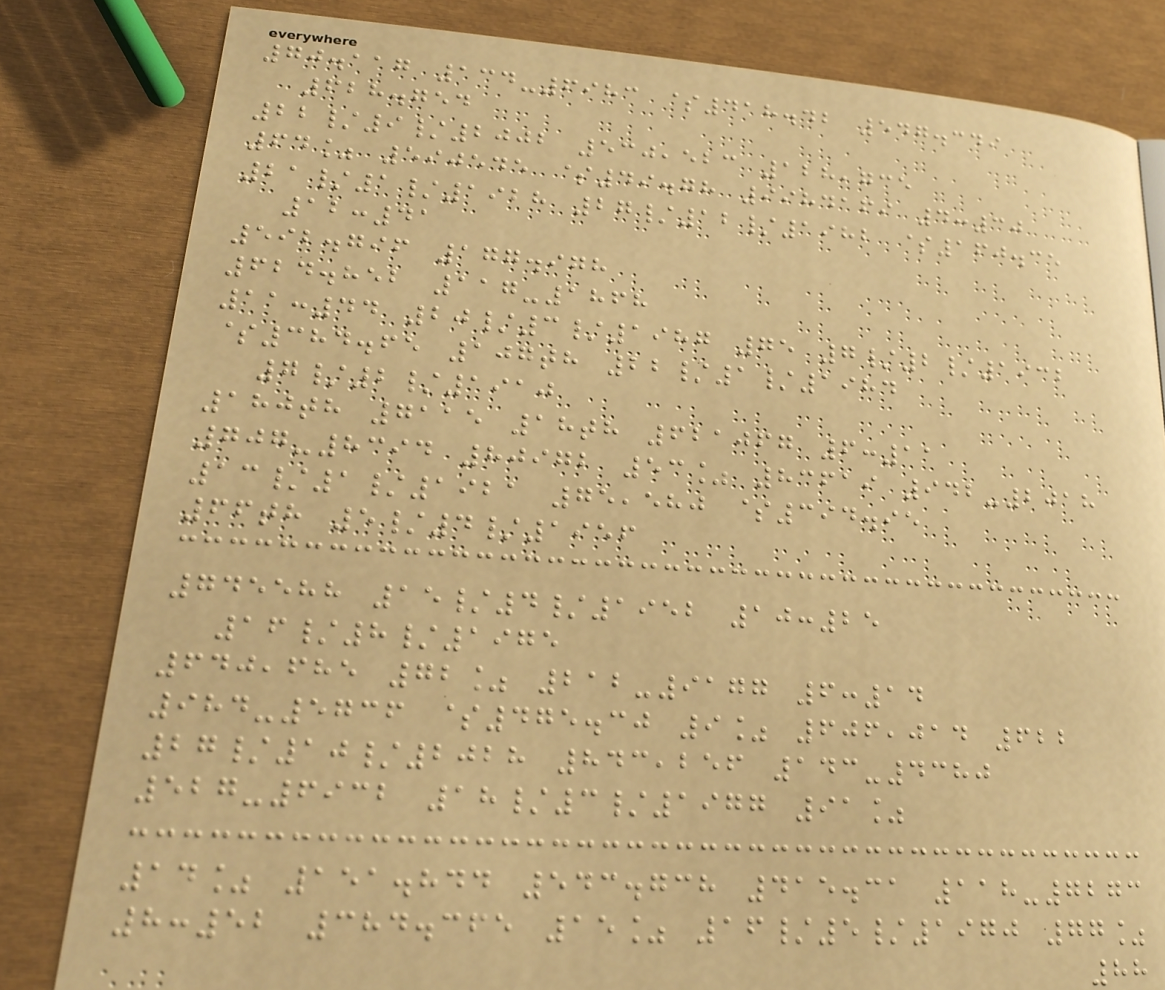70.117 134-6983 $418.42 547.349
628.754
22/9/2002 530,523 128,735
64% 590545 $49.78 9984169 4:30
21/1/1928 27/12/1982 $160.35
12:41
592.796 177.978
624.852 117-1868
11:44 20/3/1987 75 7/2/1932
$384.65 107th 22/1/1984
7/2/1910
180th 7115 18th 621067 6:11
707-8394 80972 53% 83619 942-2018
13/1/1921 75,580 $394.95
66th 5/4/1956
745588 15/4/1952 10:25
16/8/1975
640,685 72% 212-9177 6:14
984-5736 $475.30 9% 606,014 622
27/10/2028 843,256 143-4380
527-6932 18/3/1977 91%
14% 151.844 543.738 415.31 118-7273
8:52 384.365 15% 16/5/1970 77%
88
